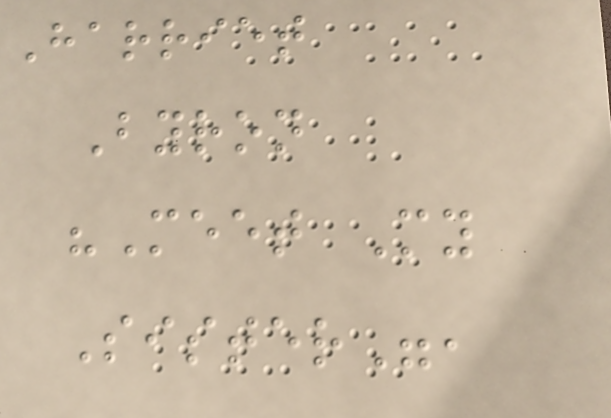Harriet
Byron
"Meet My
Sister",
